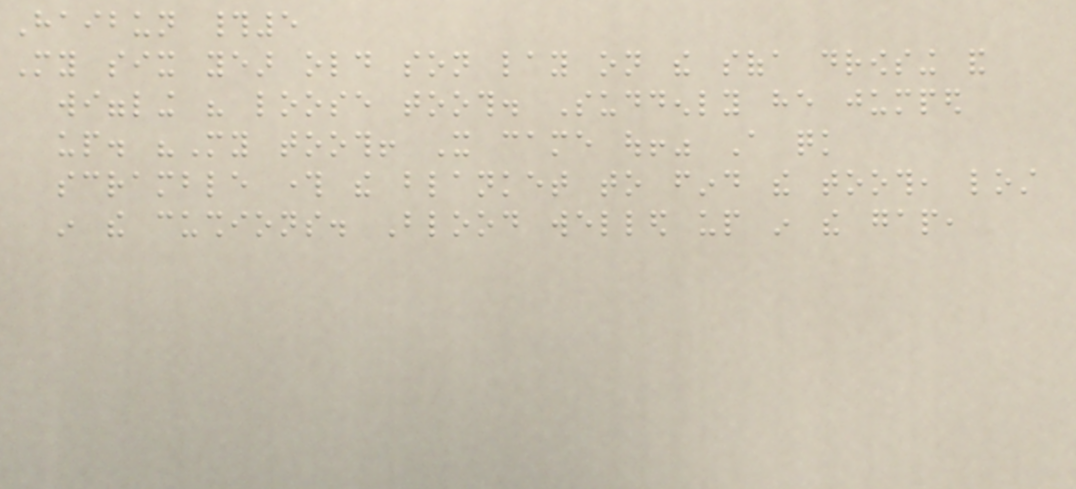Haibun #5
My six year old son lay on the sofa drowsing and
wiggling his loose tooth. Suddenly he jumped
up. "My tooth! It came out!" A quick
scramble through the blanket to find the tooth, lost
in the cushions. Blood welled up in the gap,
